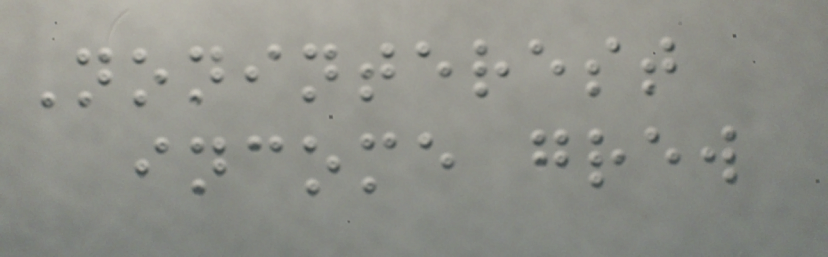Noninterest
income grew
